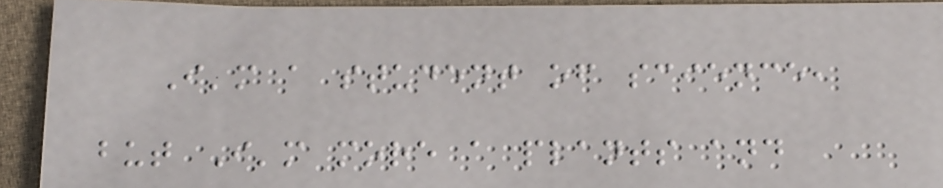I'm a student of science,
but I'm more a plants and
